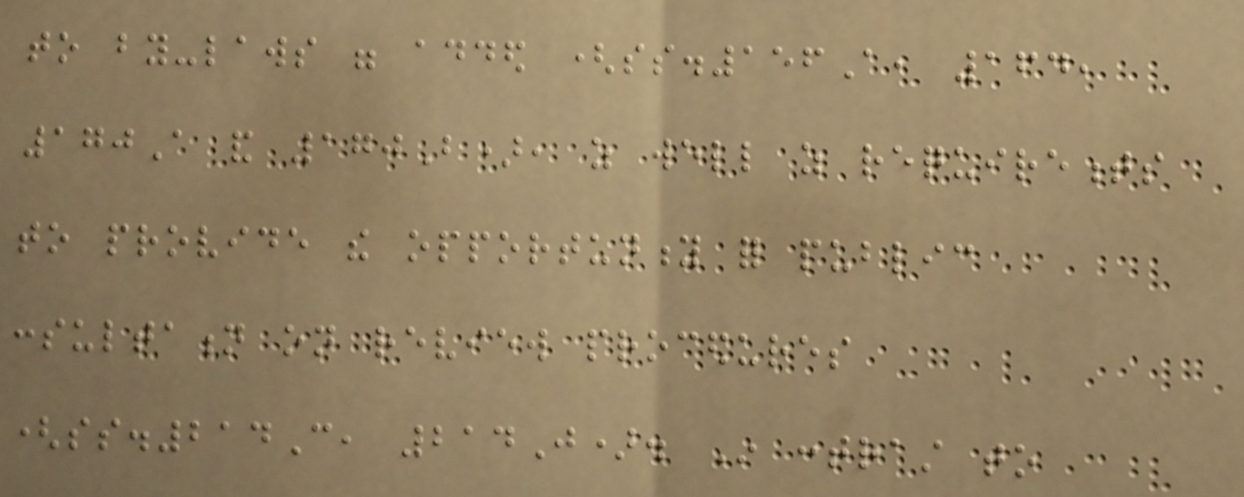to by-laws were added (ss.156A, 164,
170A and 170B), as well as requirements
to provide the opportunity for public
consultation on review procedures
(ss.214C, 214J). In contrast to
